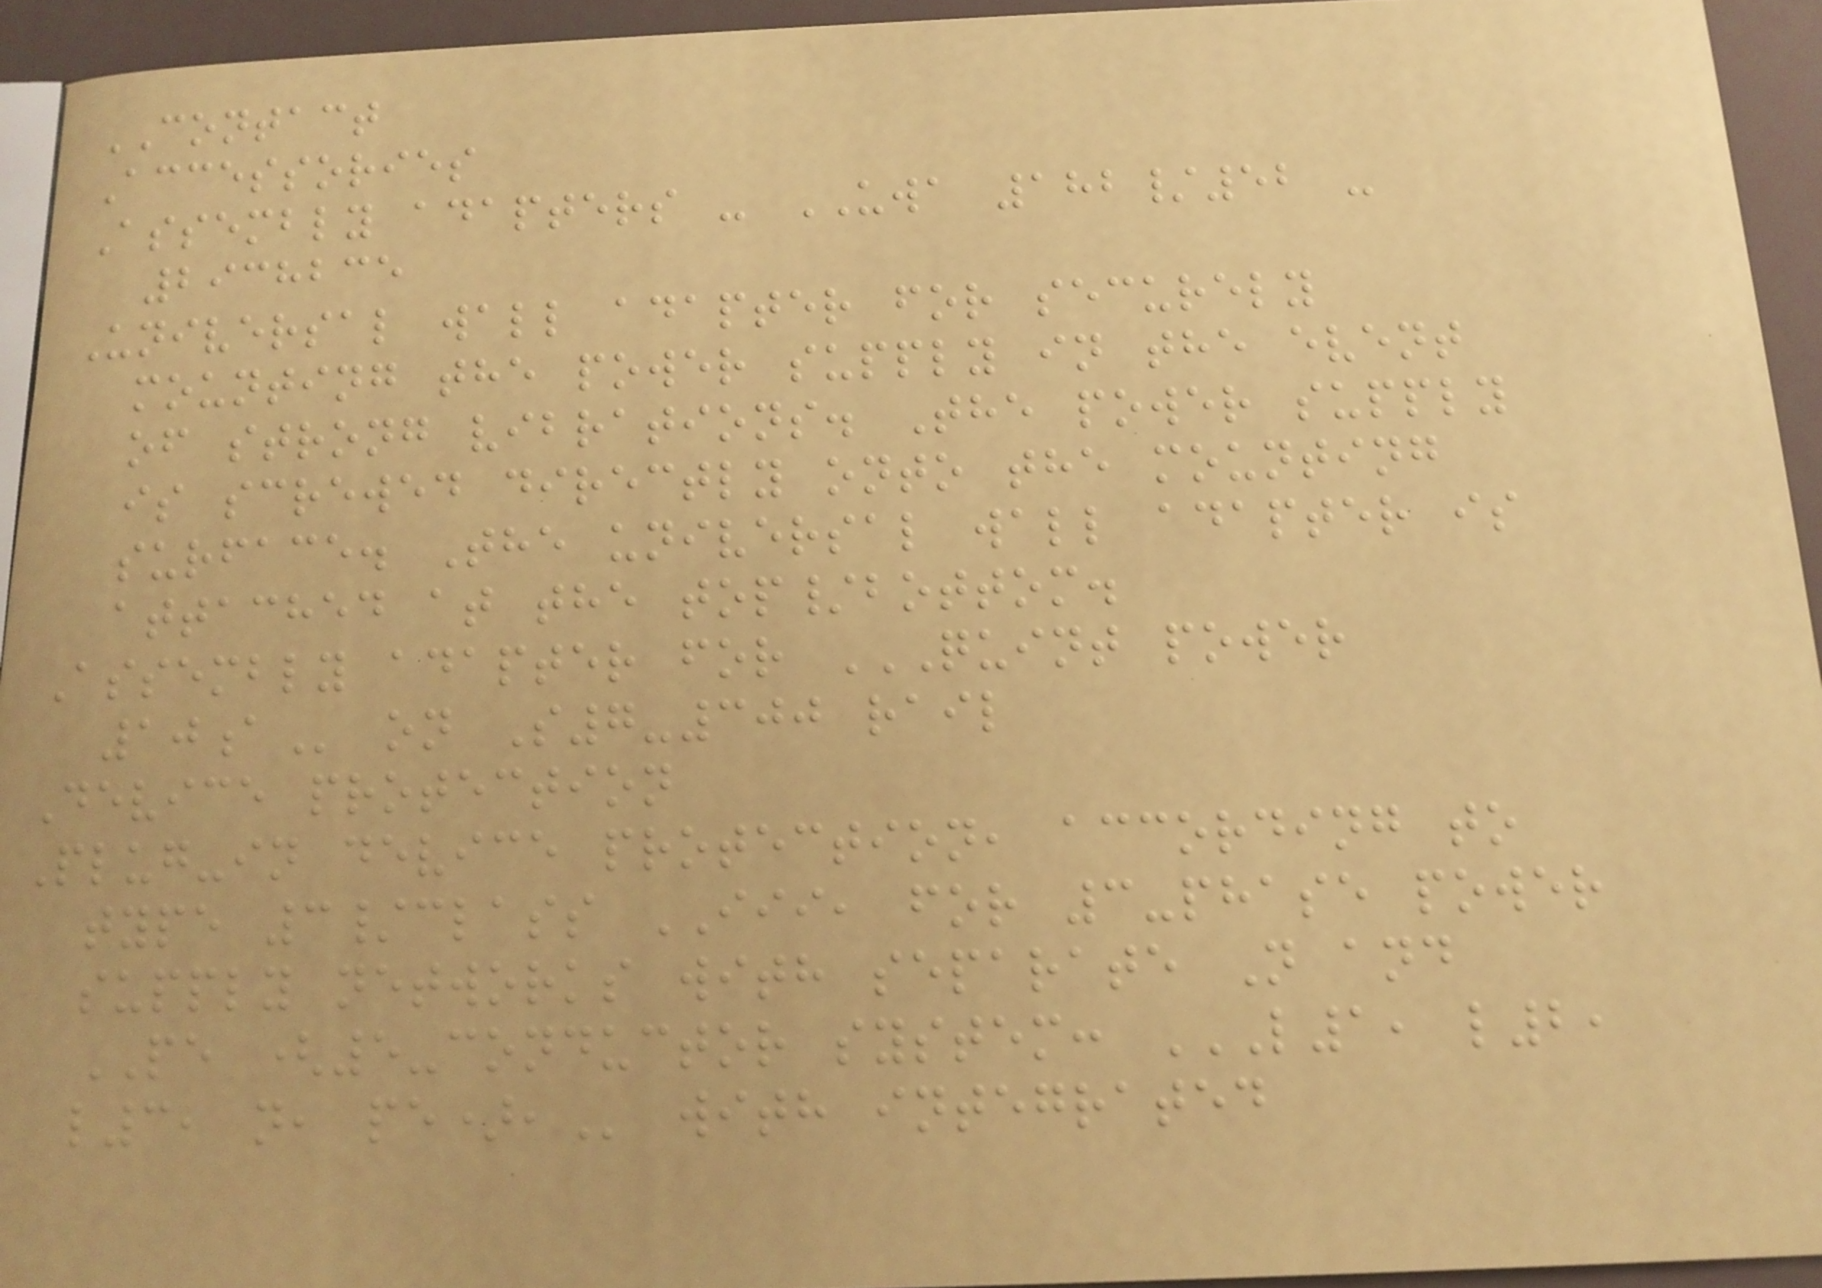CONTACT
Accessories
Assembly adapters - UWA 182/52 -
2938235
Universal wall adapter for securely
mounting the power supply in the event
of strong vibrations. The power supply
is screwed directly onto the mounting
surface. The universal wall adapter is
attached at the top/bottom.
Assembly adapter for QUINT POWER
10A on S7-300 rail
Device protection
Plug-in device protection, according to
type 3/class III, for 3-phase power
supply networks with separate N and
PE (5-conductor system: L1, L2,
L3, N, PE), with integrated
